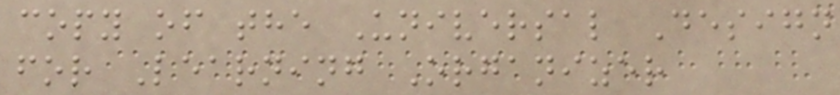copy of the Universal Design
for Learning Organizer
